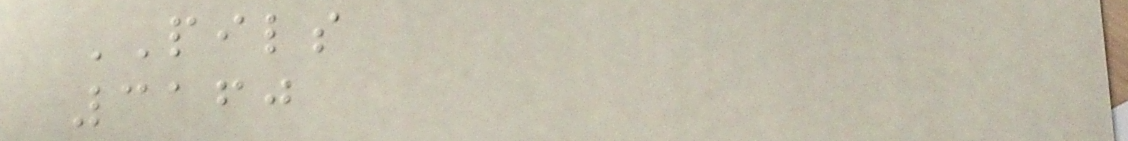PILS
3160
